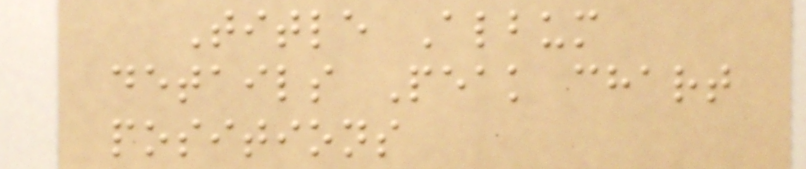Title Album
details Peak chart
positions
